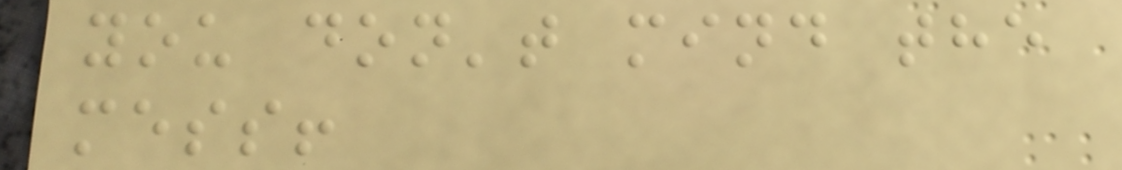you don't mind the
mess!
